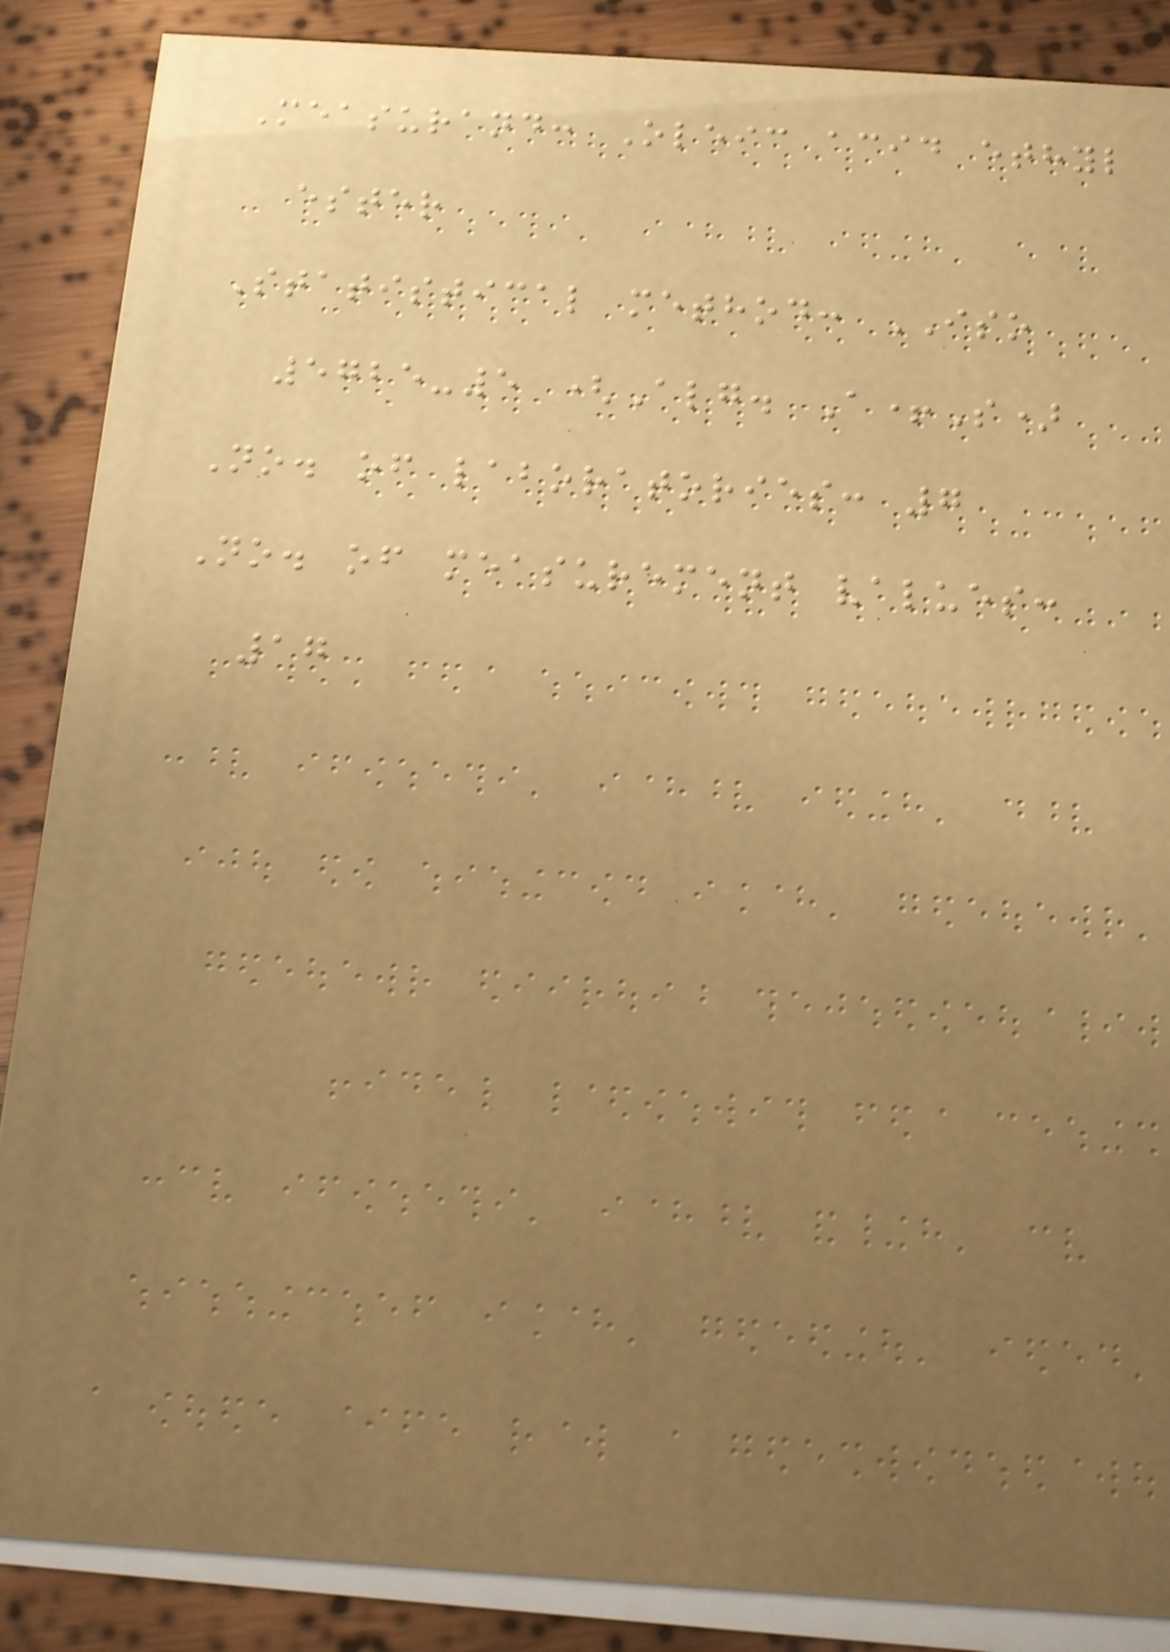Measurand: Oleic acid ethyl
ester
Statistical method: ISO
5725-5 (Alg. A+S)
No. of laboratories: 7
No. of measurement values:
17
